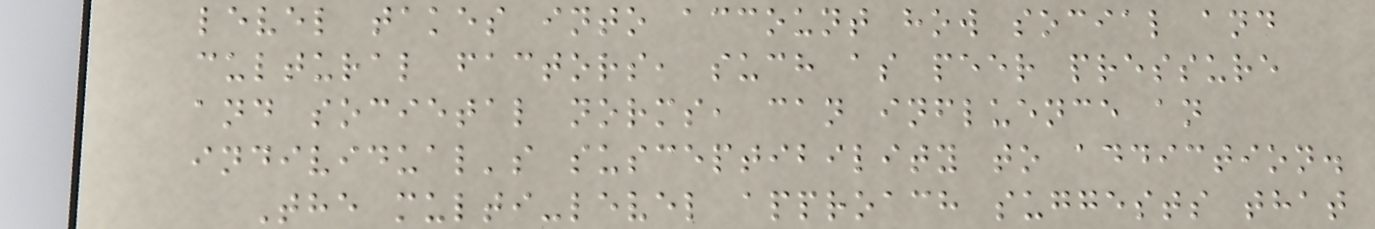level takes into account how social and
cultural factors, such as peer pressure
and societal norms, can influence an
individual's susceptibility to addiction.
The multi-level approach suggests that
